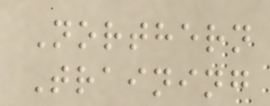Northern
Training
